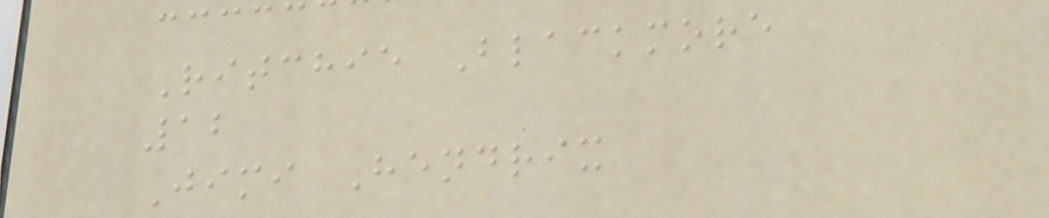Ritchie Blackmore
12
Jimi Hendrix
